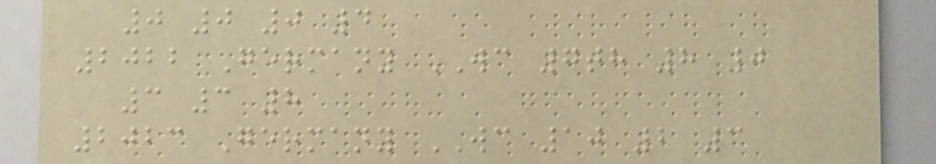0 0 0 4
2022 Germany WC 7th 8 0
3 3 8
2023 Germany WC 10 2 3
